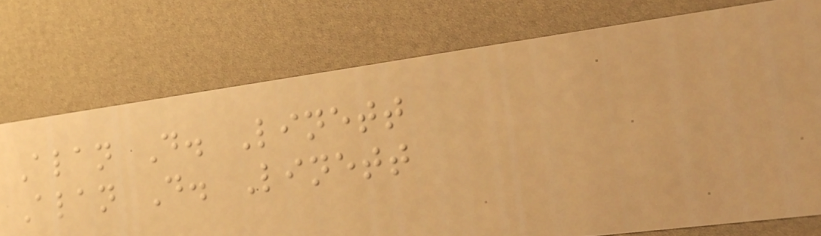Alan D. Linett
Alan D. Linett
